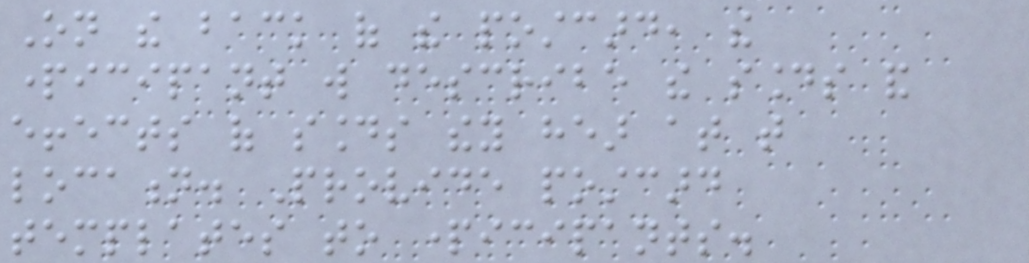On the back of the postcard, the
participant will describe the sounds and
effects of sounds they hear at that
location. Provide postcard
templates to participants.
